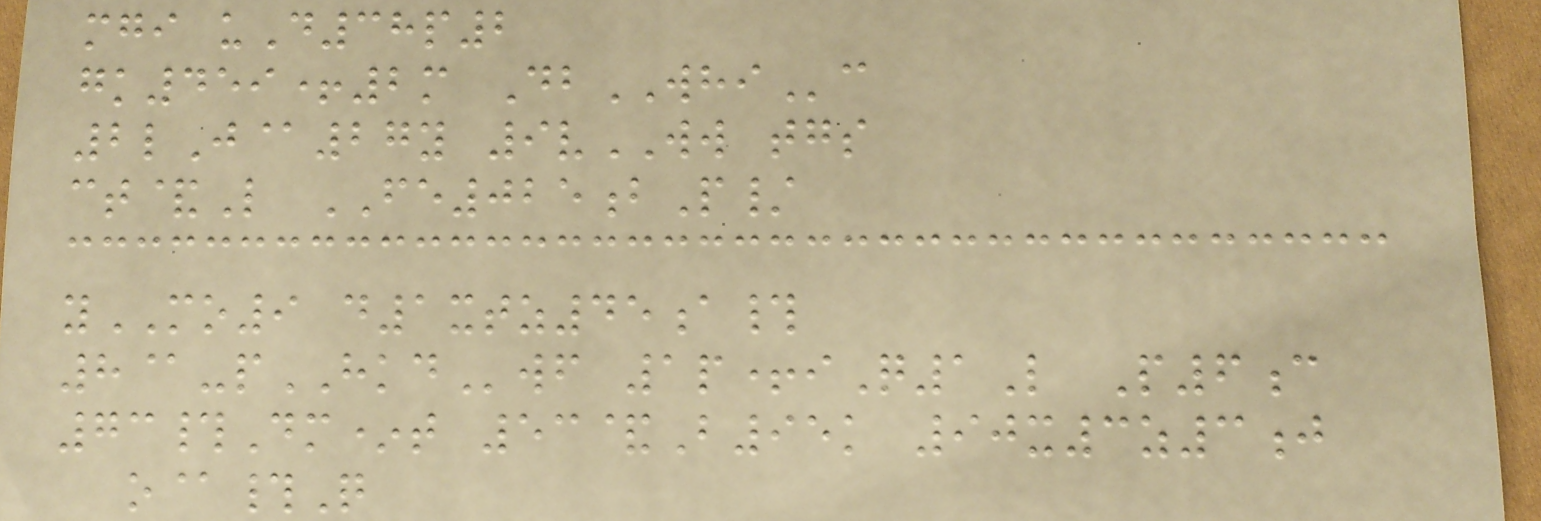mgi uD38p2
gk459+2m DbWHIc
2lJ@27y 9vWW tgs
ct&L FE025bP/
yMO9 d1xtz45a#
8@-pHKDwf 1p+iQ1L P6c
73#Dm*t 53&B95k 90x3z3j
o@#Q
